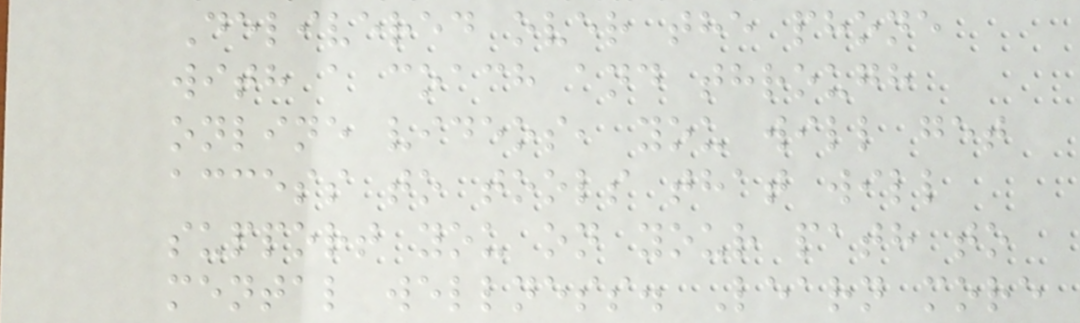Delivered over the phone
with a coach and through
online videos, you will get
access to tools that will
support you on your path to
mental wellness. Learn more
